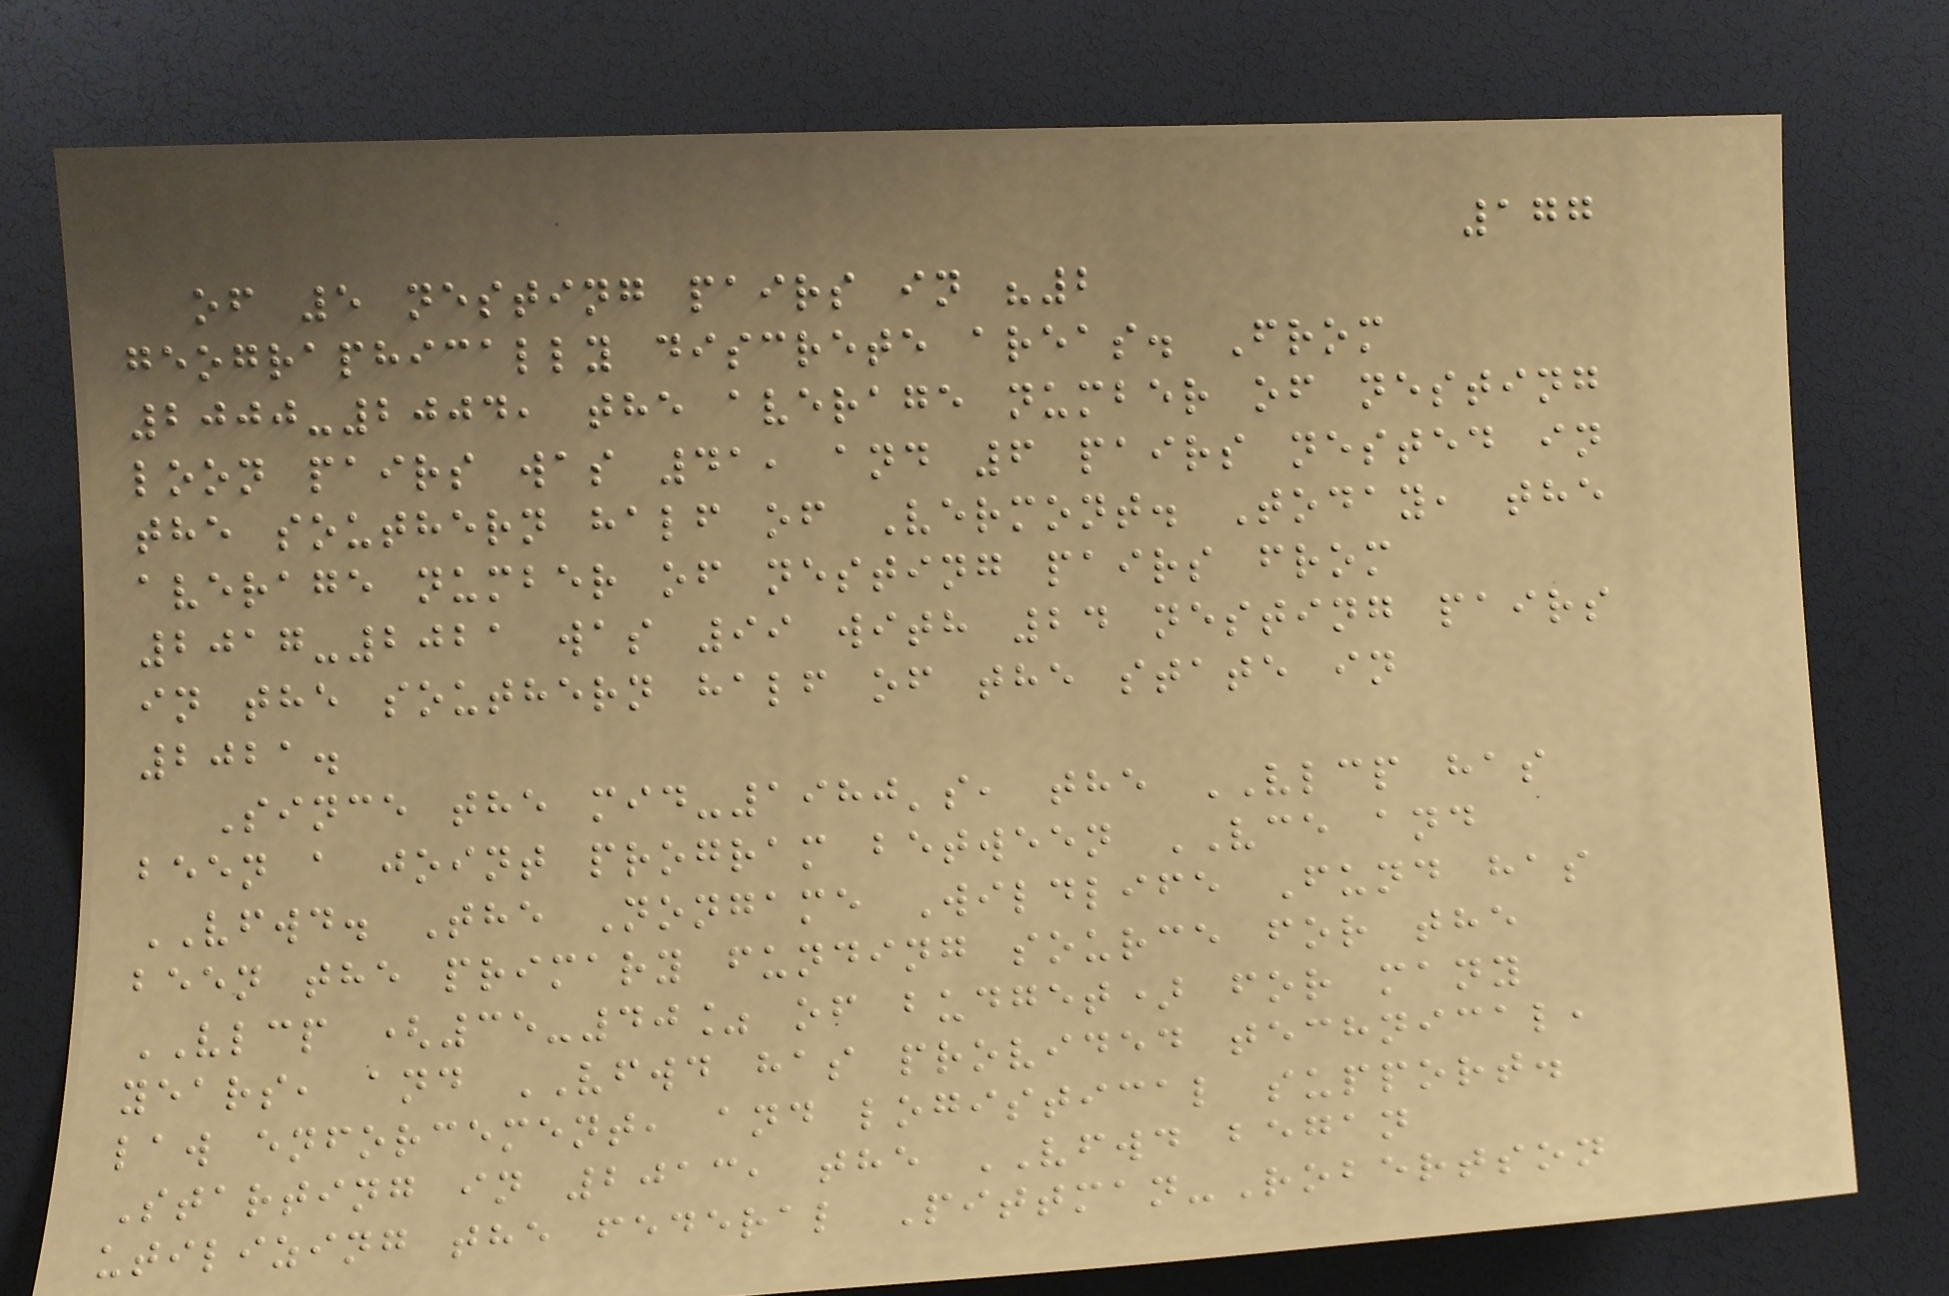177
of 5 nesting pairs in "2
geographically discrete areas. From
2000-2004, the average number of nesting
loon pairs was 41, and 6 pairs nested in
the southern half of Vermont. Today, the
average number of nesting pairs from
2017-2021 was 99 with 24 nesting pairs
in the southern half of the state in
2021.
Since the mid-1980's, the VLCP has
been a joint program between VCE and
VFWD. The Nongame Wildlife Fund has
been the primary funding source for the
VLCP (35-40% of budget) for many
years, and VFWD has provided technical,
law enforcement, and logistical support.
Starting in 2013, the VFWD began
utilizing the federal Pittman-Robertson
